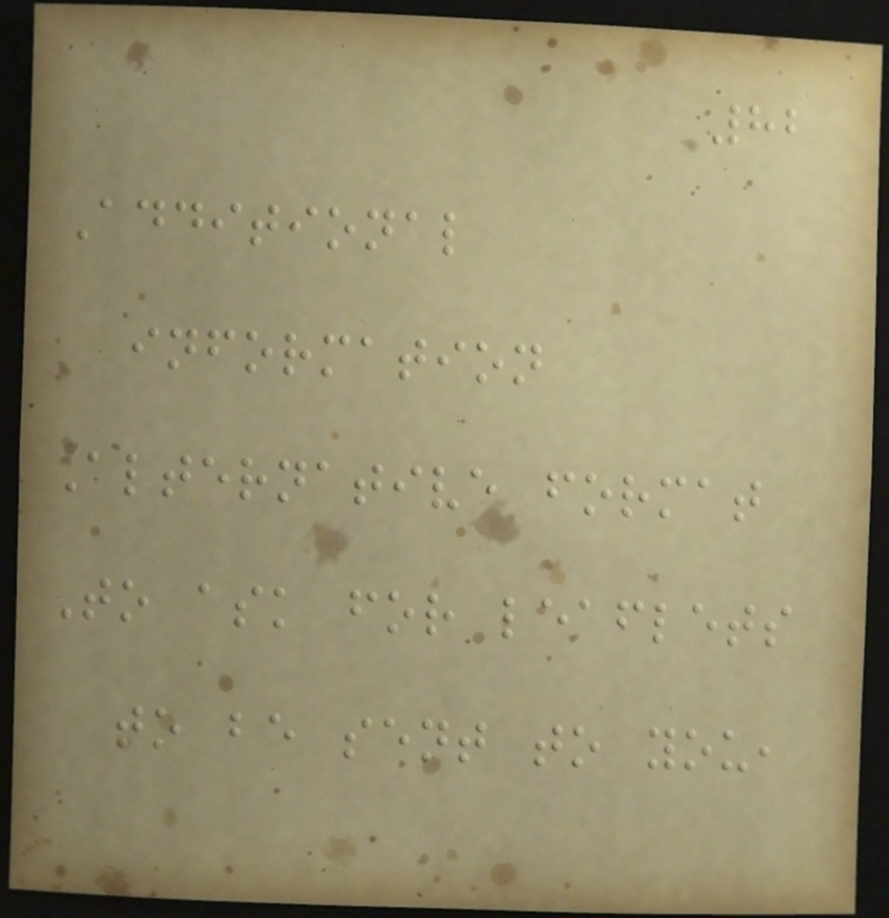82
Additional
information
Alternative format
To ask for leaflets
to be sent to you,
